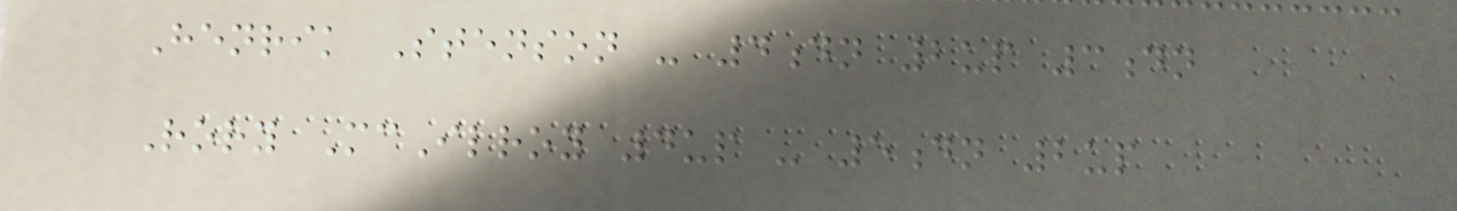Henrik Stenson - 4dn 2up 3dn
Rory McIlroy 4up - 5dn 2up
